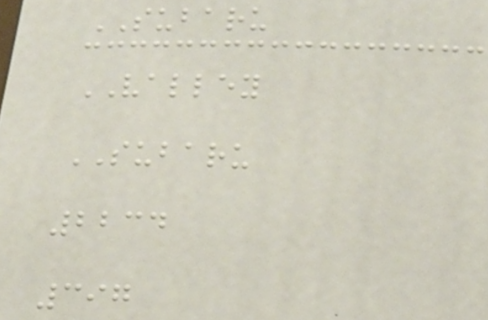SUBARU
VALLEY
SUBARU
2234
397
